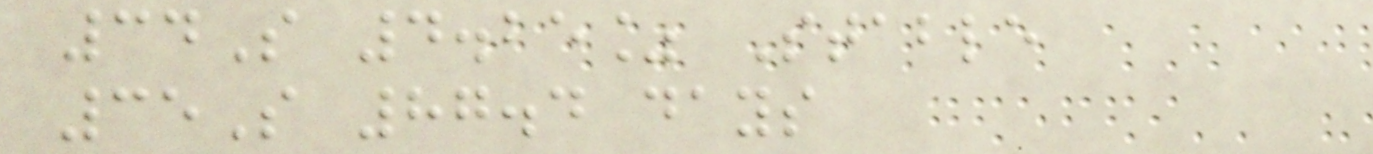34S 4.25% Stable
35S 87.4 days
